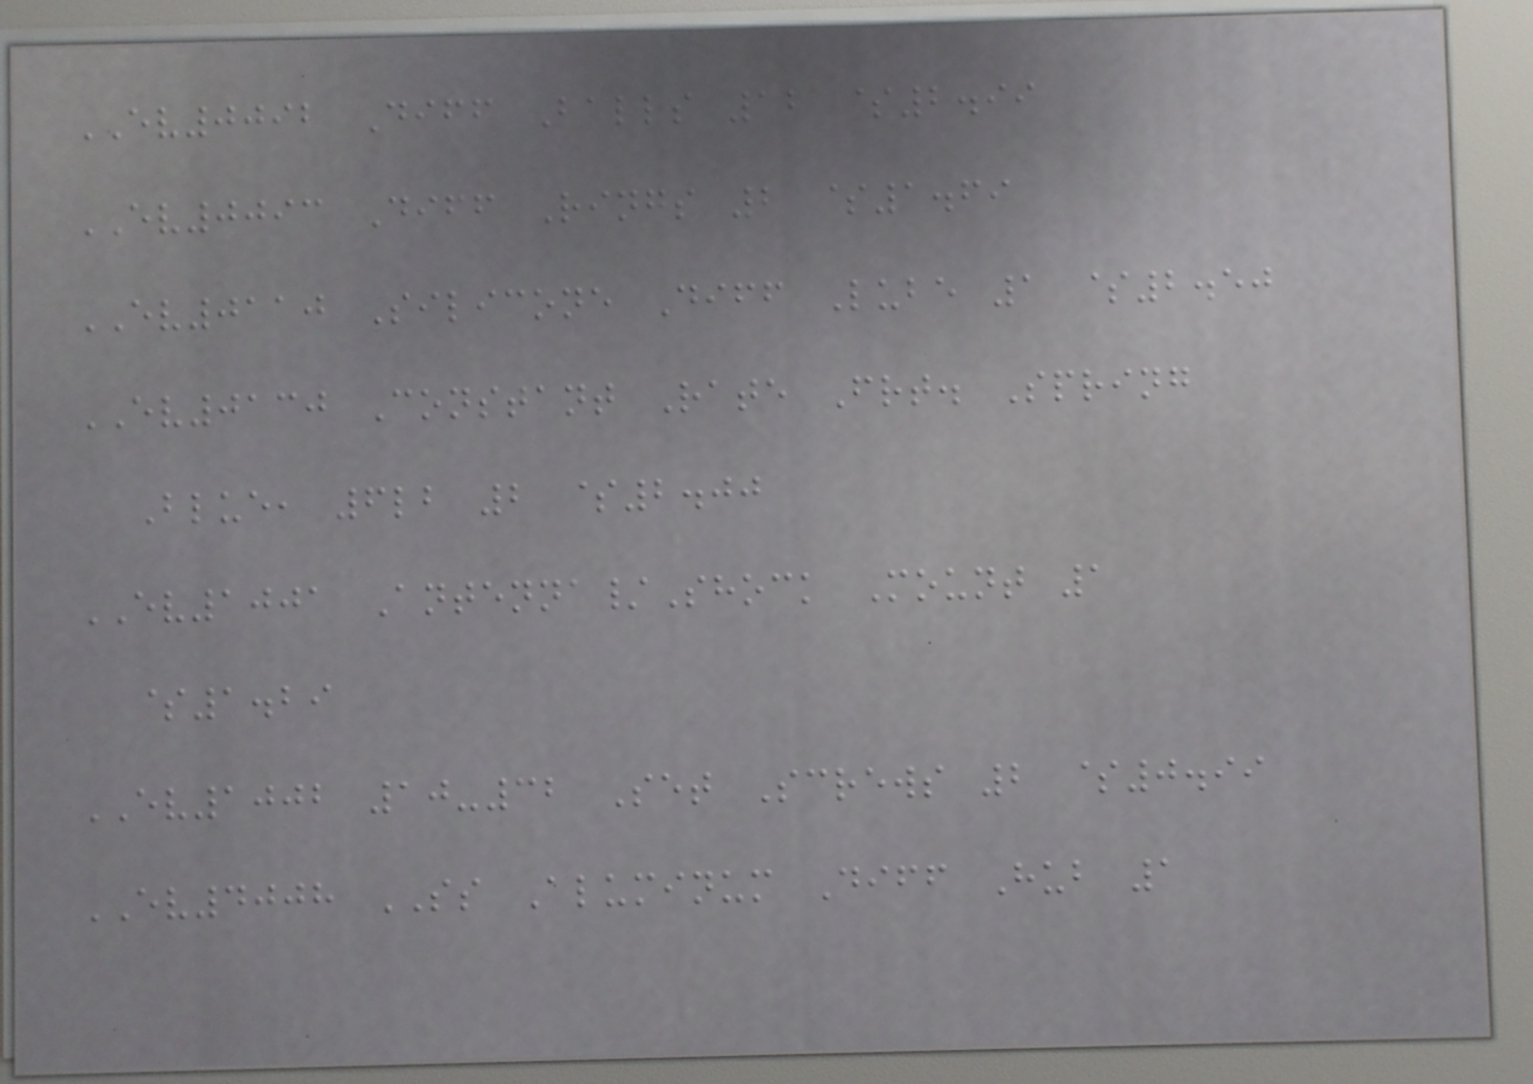EV0092 Diff Balls 12 $2.99
EV0093 Diff Rings 2 $1.69
EV0110 Silicone Diff Lube 1 $2.50
EV0130 Constant Rate Frt. Spring
Blue, 6lb 2 $2.00
EV1001 Antenna/Shock Mount 1
$1.29
EV1002 10-32 Set Screws 2 $0.99
EV4008 SS Aluminum Diff Hub 1
